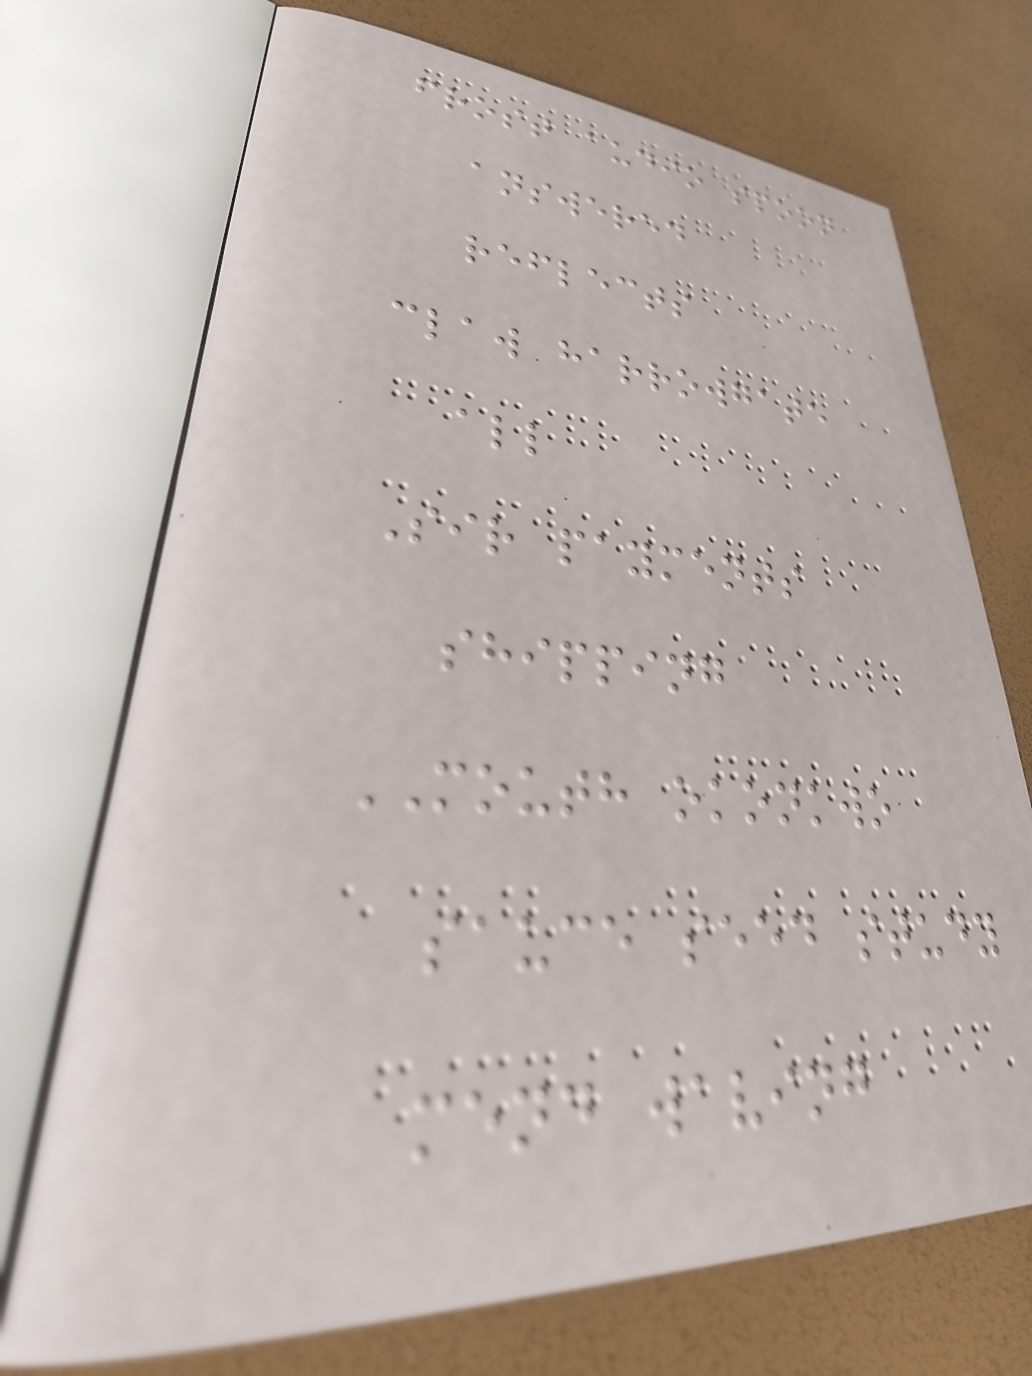frost audio spoon
answered
reflects
claw harrowgate
all
Sir payments
shipping
MOUTH okonkwo
sauce seed study
mend waving
